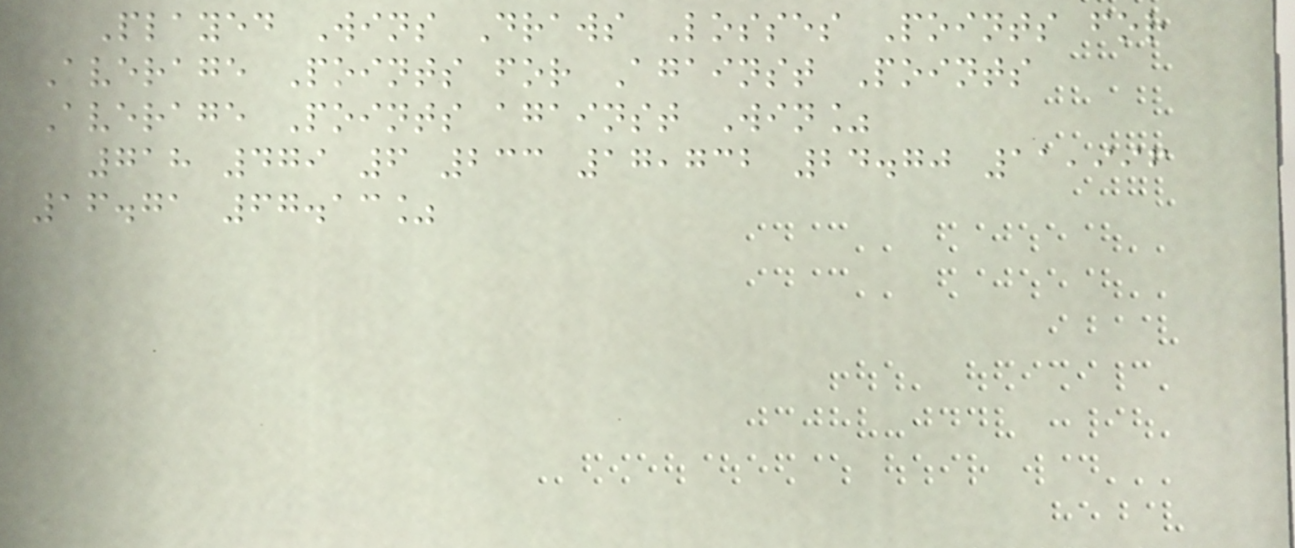Played Wins Draws Losses Points for
Average Points for Against Points
Average Points against Win%
718 479 6 233 17,732 24.70 11,996
16.71 67.13%
